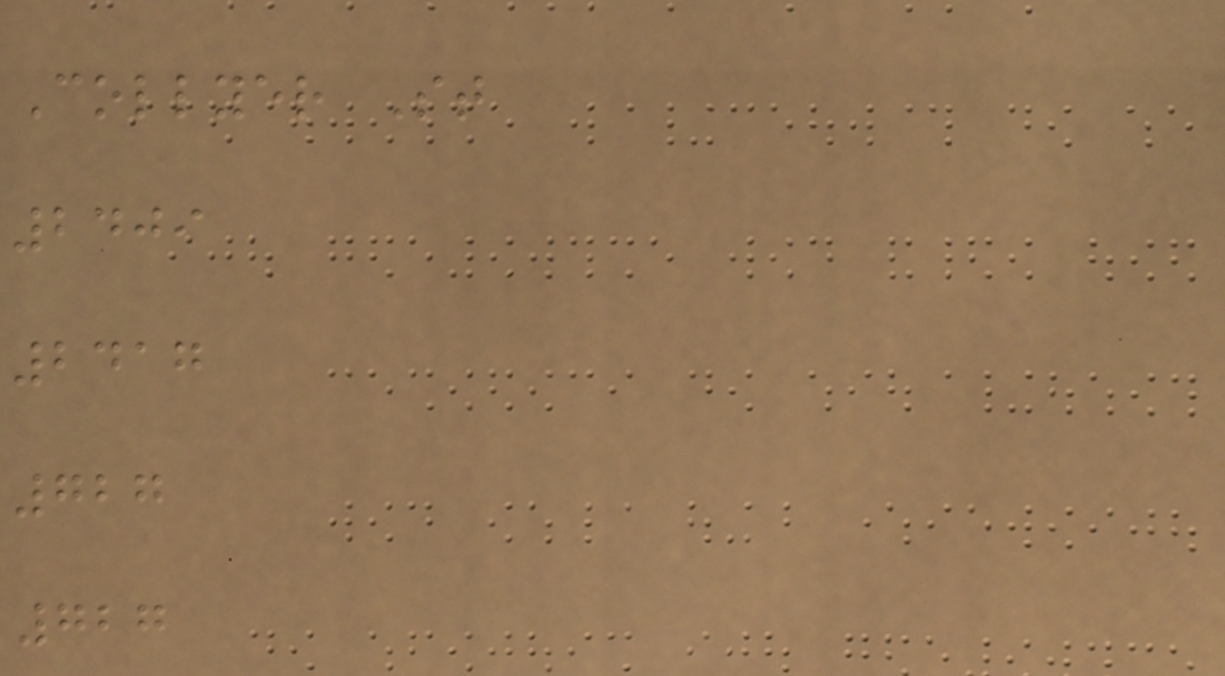Collyer St
2409
2417
727
727
